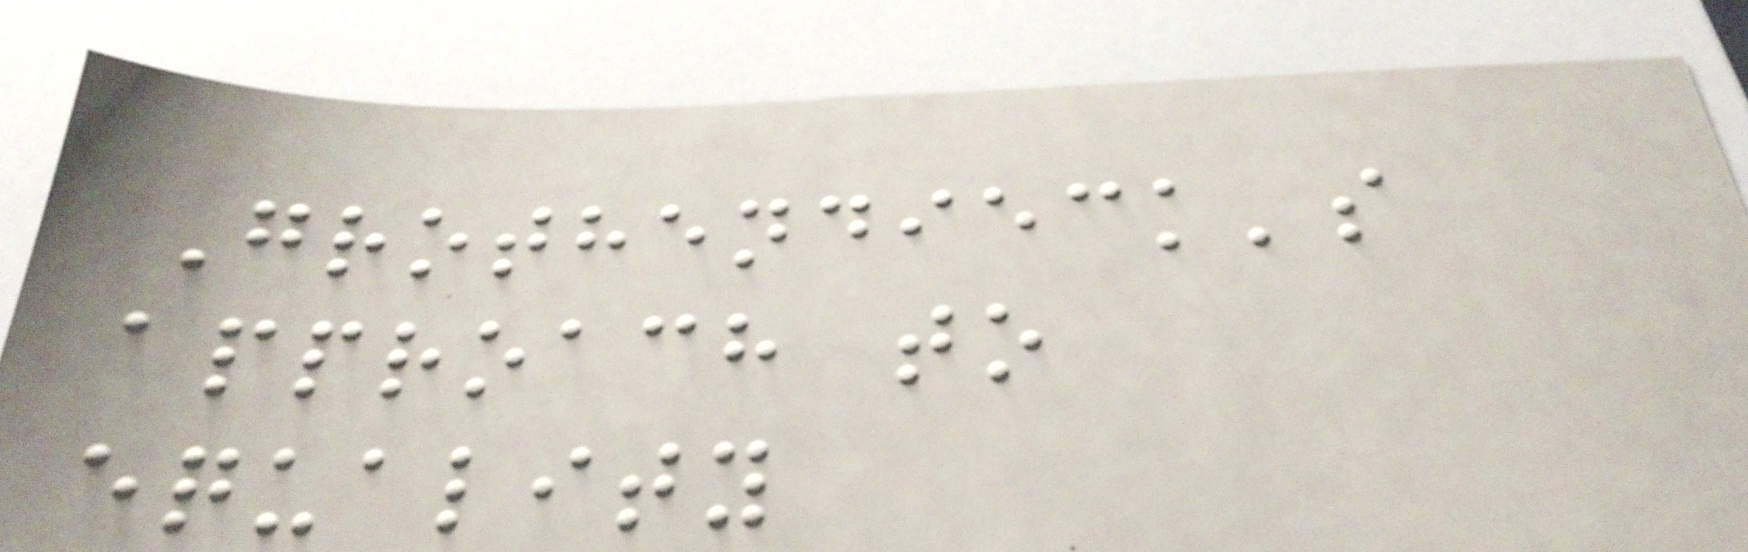Grothendieck's
approach to
equality
